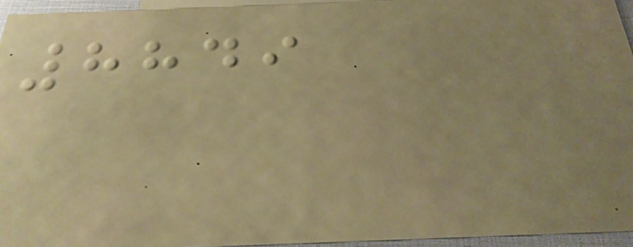8849
